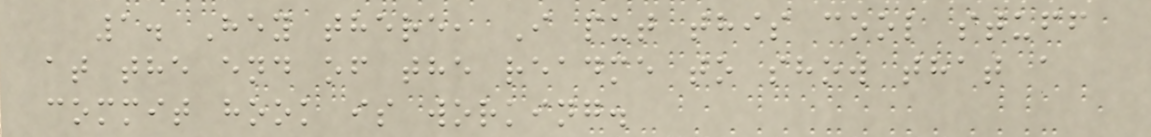1. Hey there, I put this cool stuff
at the end of the readme to show that a
commit hook is working.
